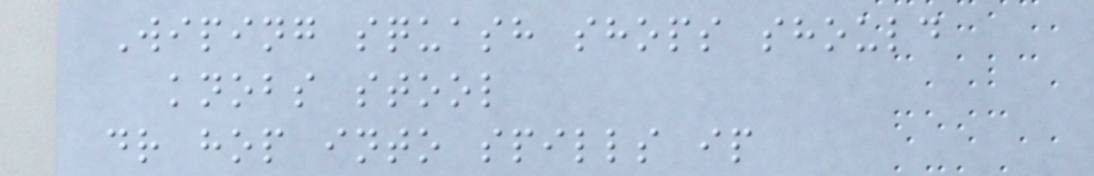Wiping squash shops should
knobs stool
dr hop into spills ip
